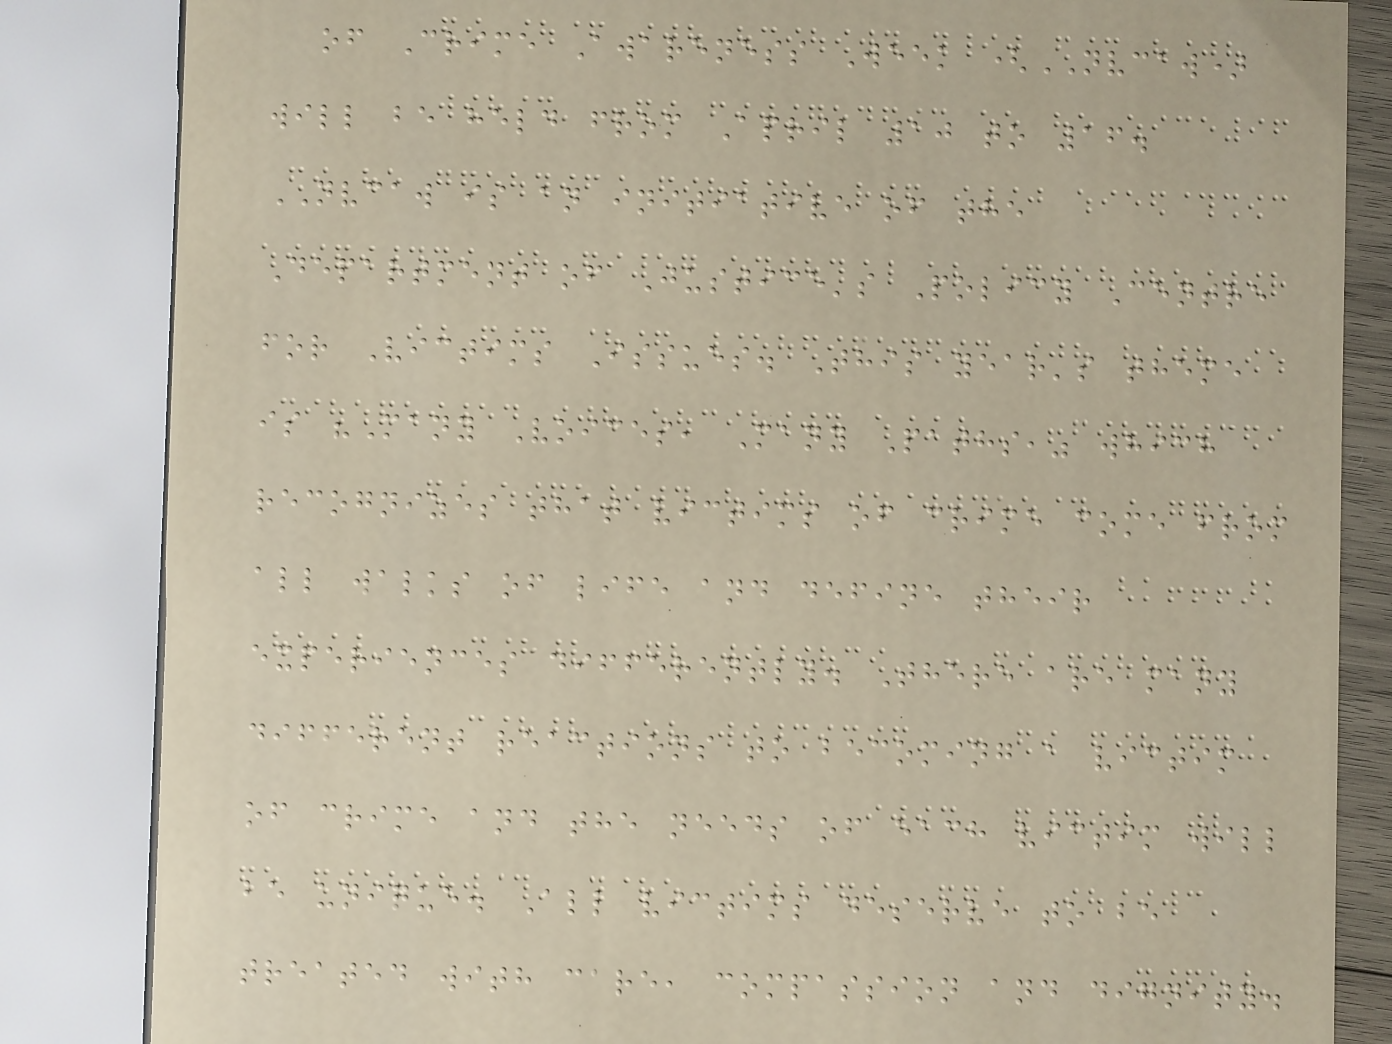of Crime Awareness Week (NVCAW)
will be held from April 10 to 16.
NVCAW is an initiative of the
Department of Justice's Policy Centre
for Victims Issues. This year's theme
is "Many Voices, Many Paths," which
recognizes that victims of crime come from
all walks of life and define their
experiences differently. There are many
different reactions to becoming a victim
of crime and the needs of each victim will
be unique. All victims deserve to be
treated with care, compassion and dignity.
